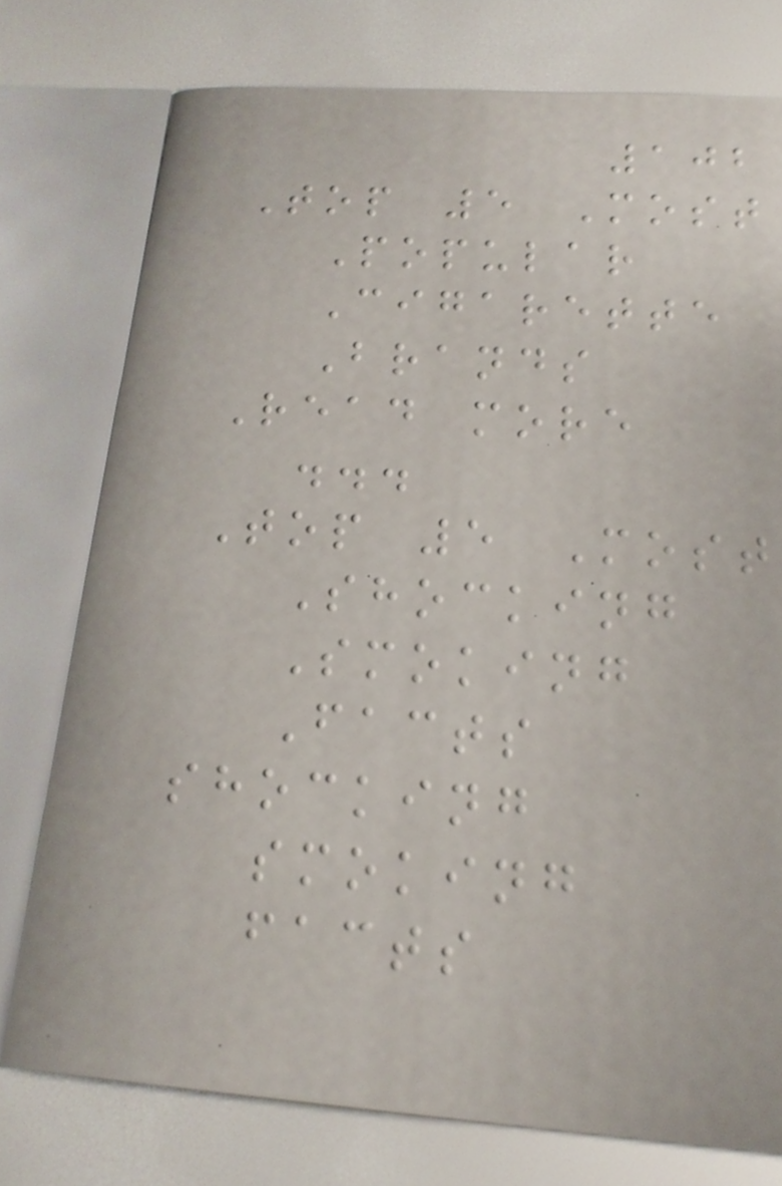102
Top 5 Most
Popular
Cigarette
Brands
Read more
...
Top 5 Most
Shocking
Smoking
Facts
shocking
smoking
facts
